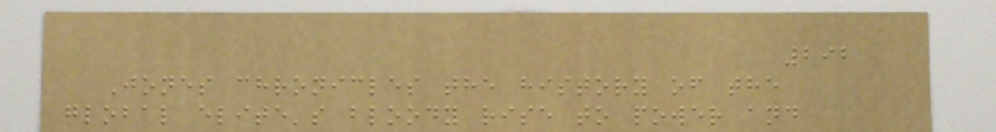292
Jones chronicles the history of the
global elite's bloody rise to power and
